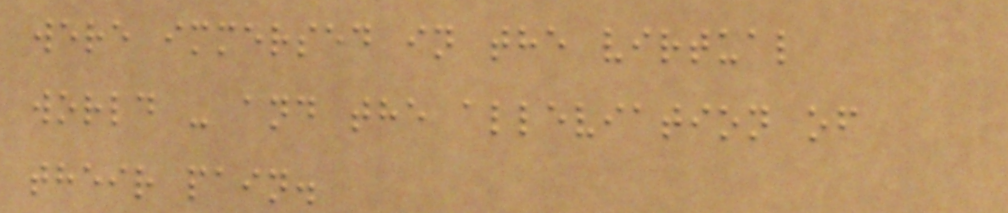were immersed in the virtual
world - and the alleviation of
their pain.
